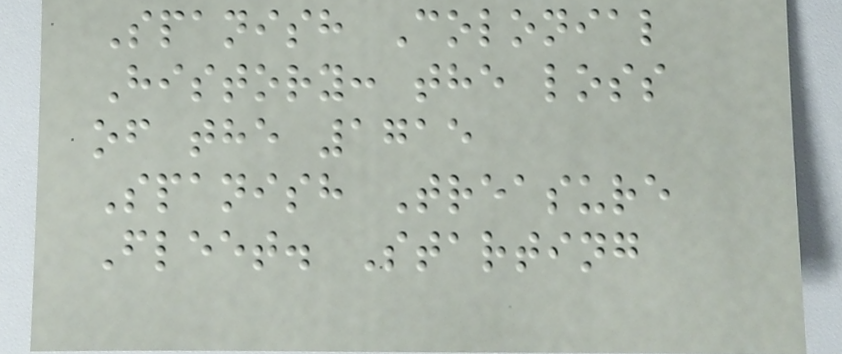Spanish Colonial
History: the loss
of the 1715
Spanish Treasure
Fleet. Starting
